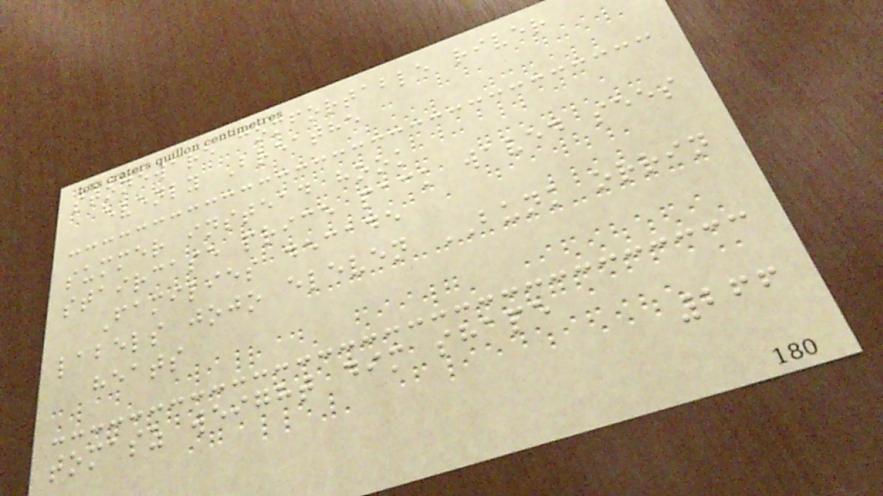stoneware comfortable river
evenly Breathe
summer instead hook
staircase price pack waved sees
Families decade
labels jojo eleven BUNK orrin
heats
tomasz weight dim shape
266
